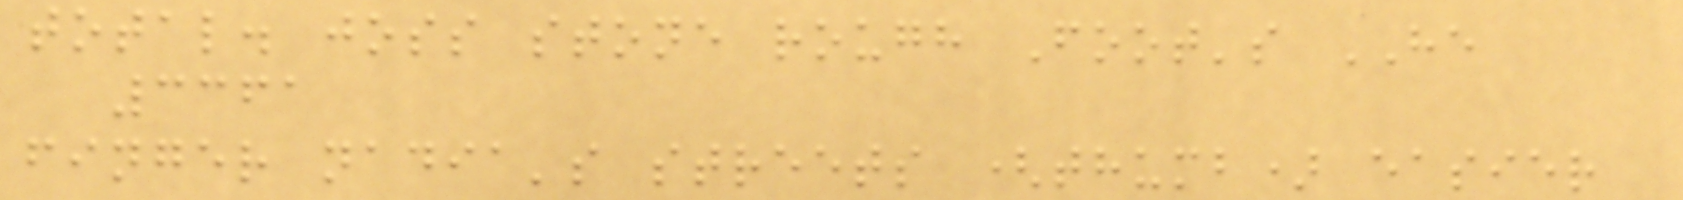total. joss stone rough Foot's HE
3361
finger nadia's streets (thumb) easier
